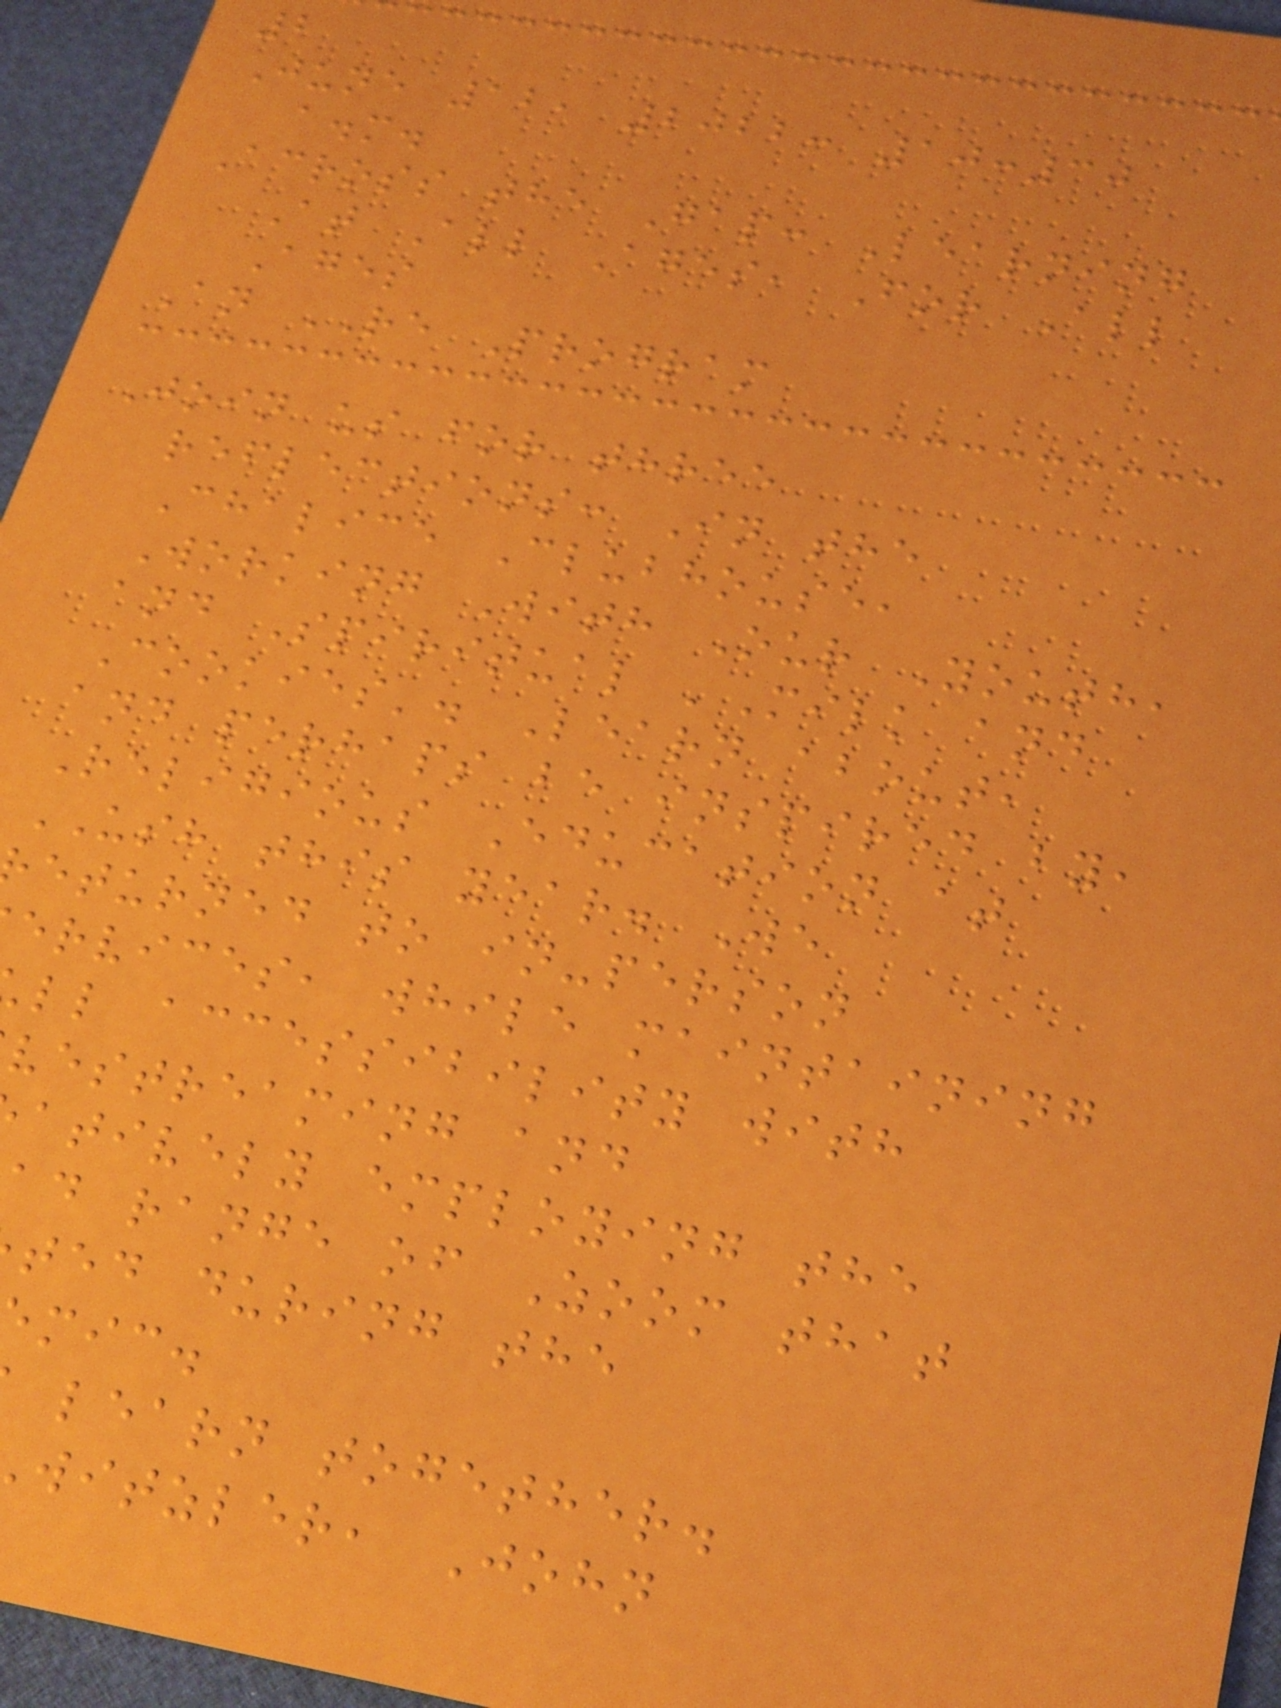2
June 12, 2022: 10:30
a.m.
Across the Gap: Learning
At All Ages, For All
Ages
An RE Program
Join us for three
reflections: In the
Chalice Clubhouse,
Working With Our Youth,
and Spiritual 'Milk and
Cookies'. Learn about,
and perhaps be inspired by,
Religious Education at
USH this year. We
eturned to in-person
ervices, while maintaining
ll accessibility with
vestreaming and
atively employing the
ad range of Zoom that
ted during the
mic.
learn together.
witzler, John
